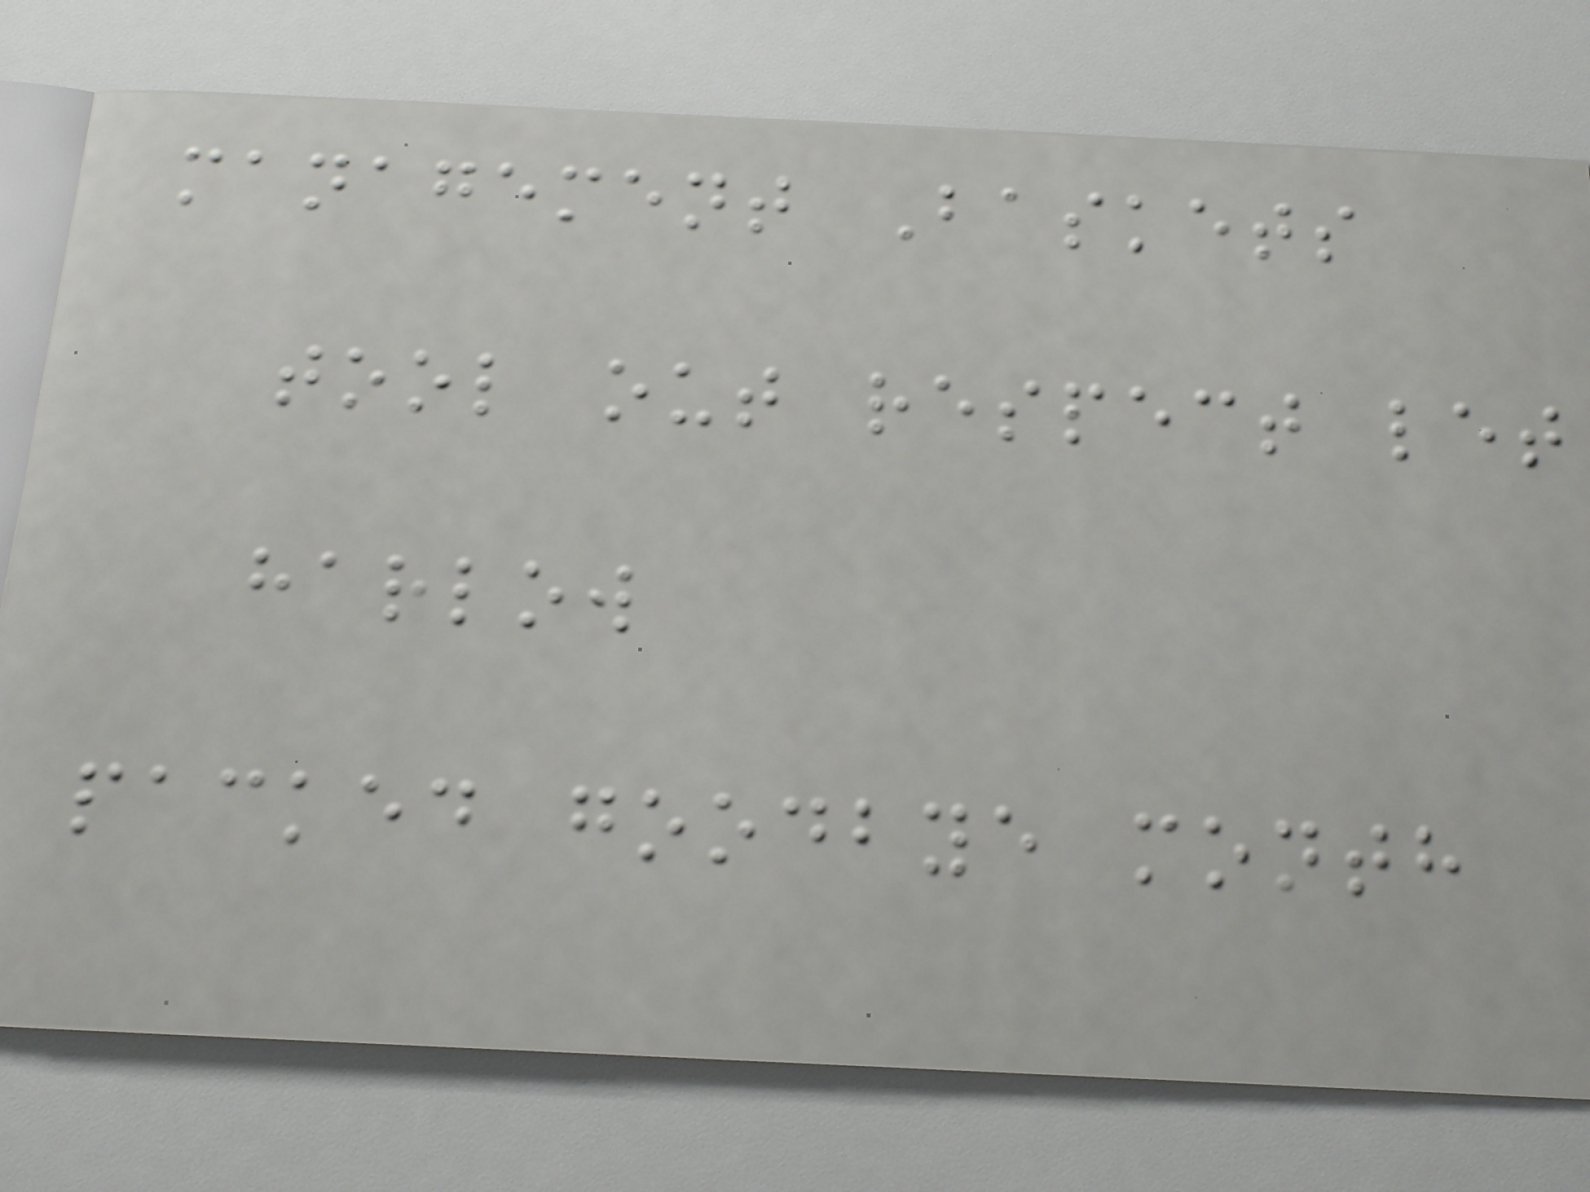management Baskets
tool out respect let
harlow
packed goodbye month
